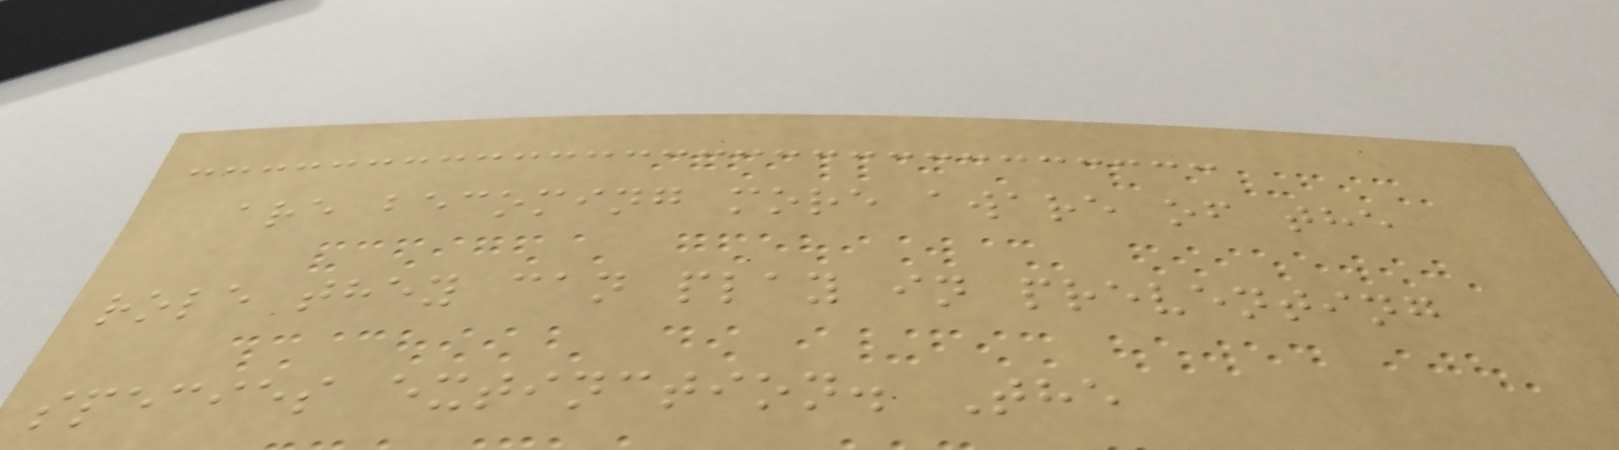are becoming more aware of the
role they can play in preventing
species extinction. The
